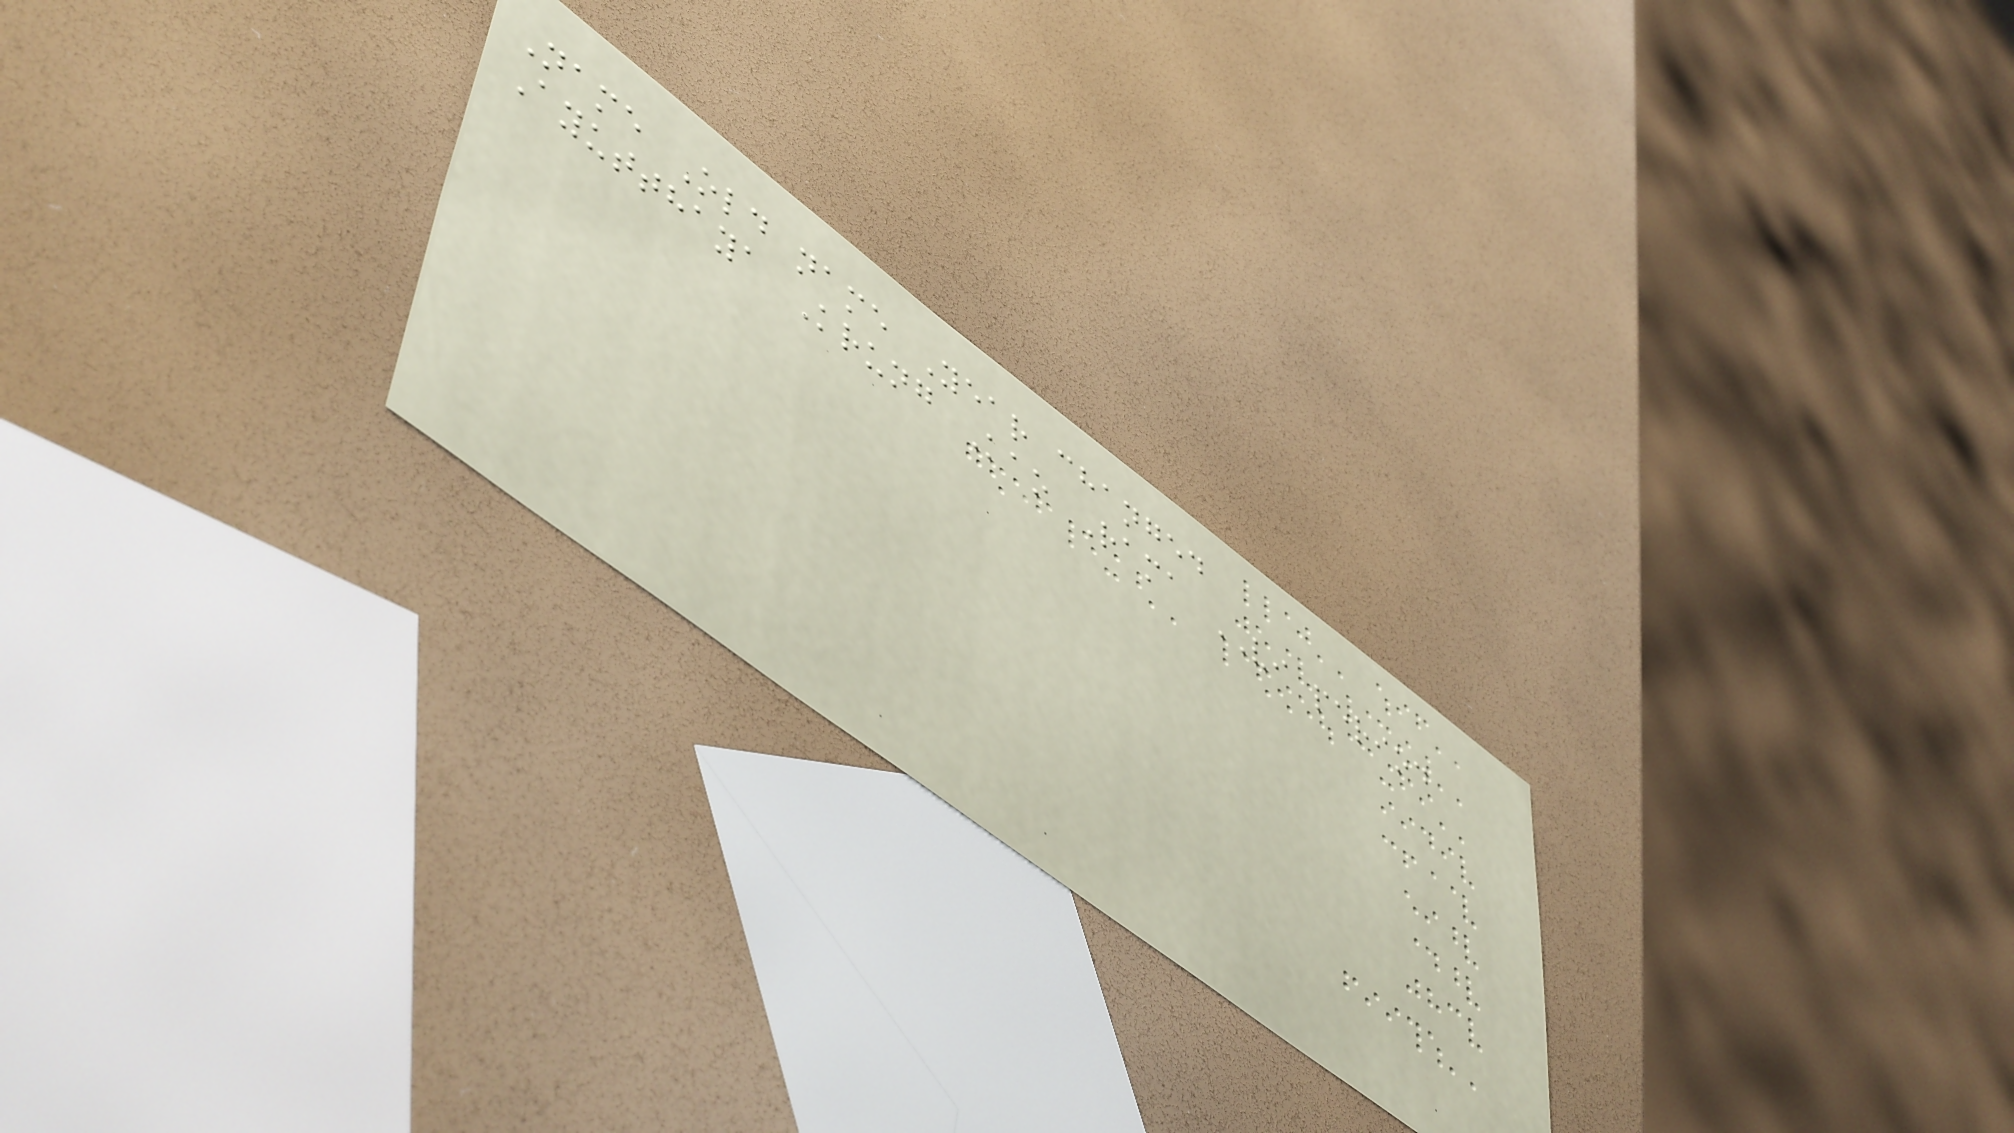Name Old name Year changed
Ayutthaya Krung Kao Rama VI period
